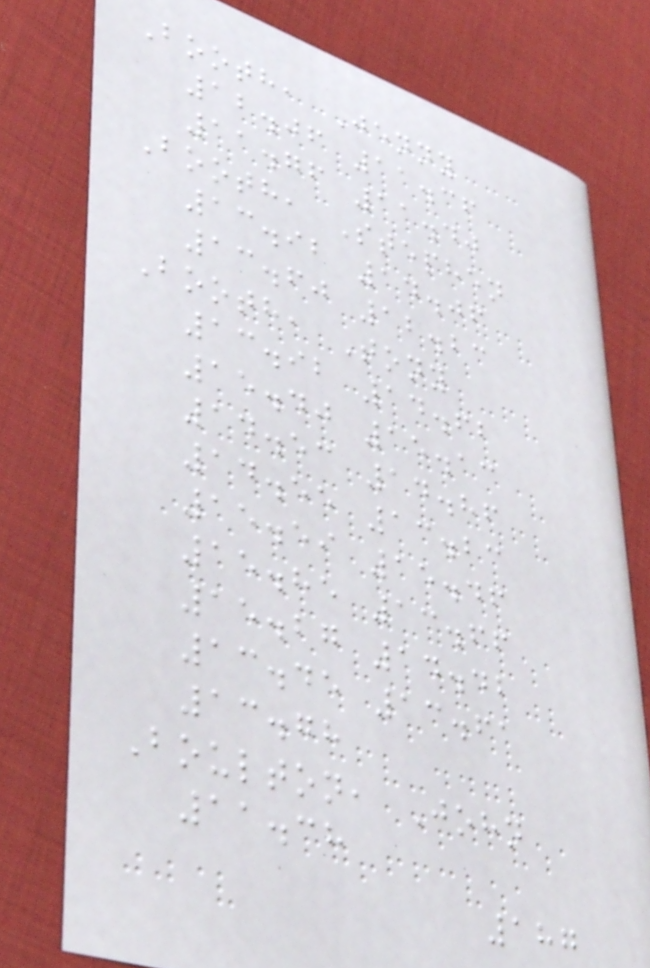Booth, Jenny
12.06 11.36
11.76 11.40
Booth, Stephen
13.92 14.06
13.60 12.23
Booth, Tony
13.92 14.62
15.40 15.13
14.53 14.86
14.55 13.23
15.59 15.46
15.85 13.66
15.27 14.42
13.45 13.61
13.78
Boulton, John
11.38
187
